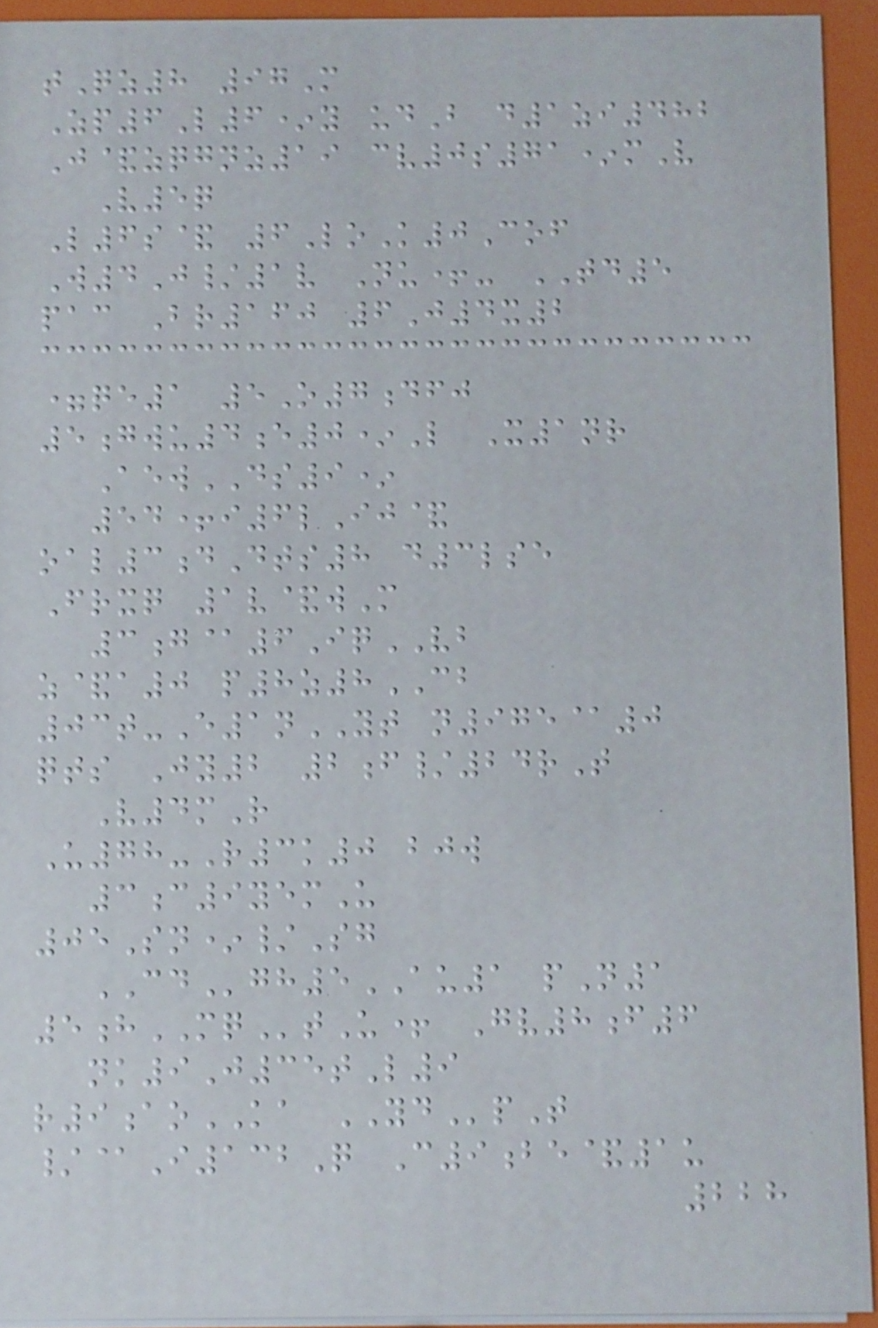tQz8 97M
Zp6L6*y udB d1zi482
J&zqgnz19 cv0s71*mV
V5q
L6s& 6LoK0Cof
W4J/1v Nu+- TD5
pac Br160 6J4x2
=qe1 5O7dfj
5gwu4e0*L X1nr
AewDS9*
54+i6lIj&
oal3dDts8 d3lse
Frxq 1v&wM
3g@6IqVB
z&a0 p8z8CB
03t-E1nYT n975@0
qts Jy2 2f/24rT
V4mR
U78-R3k0 bjw
3c9yemU
05Sn*/Sg
CDgh5AU1 pN1
5hMQtU+ Gv8f6
nk9J35tL9
r9aoKA YDpT
/@I132Q C9be&1u
228
